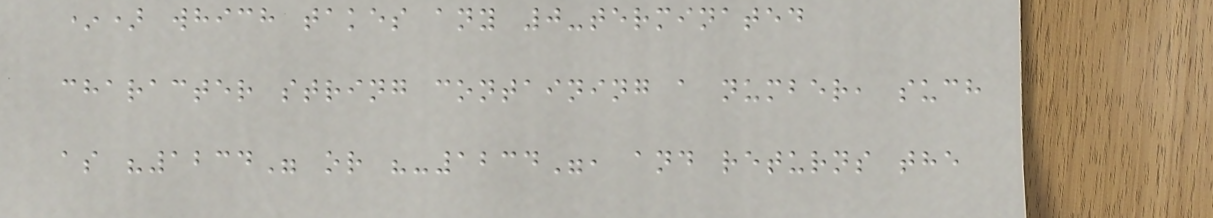*) which takes any 0-terminated
character string containing a number, such
as "1234" or "-1234", and returns the
